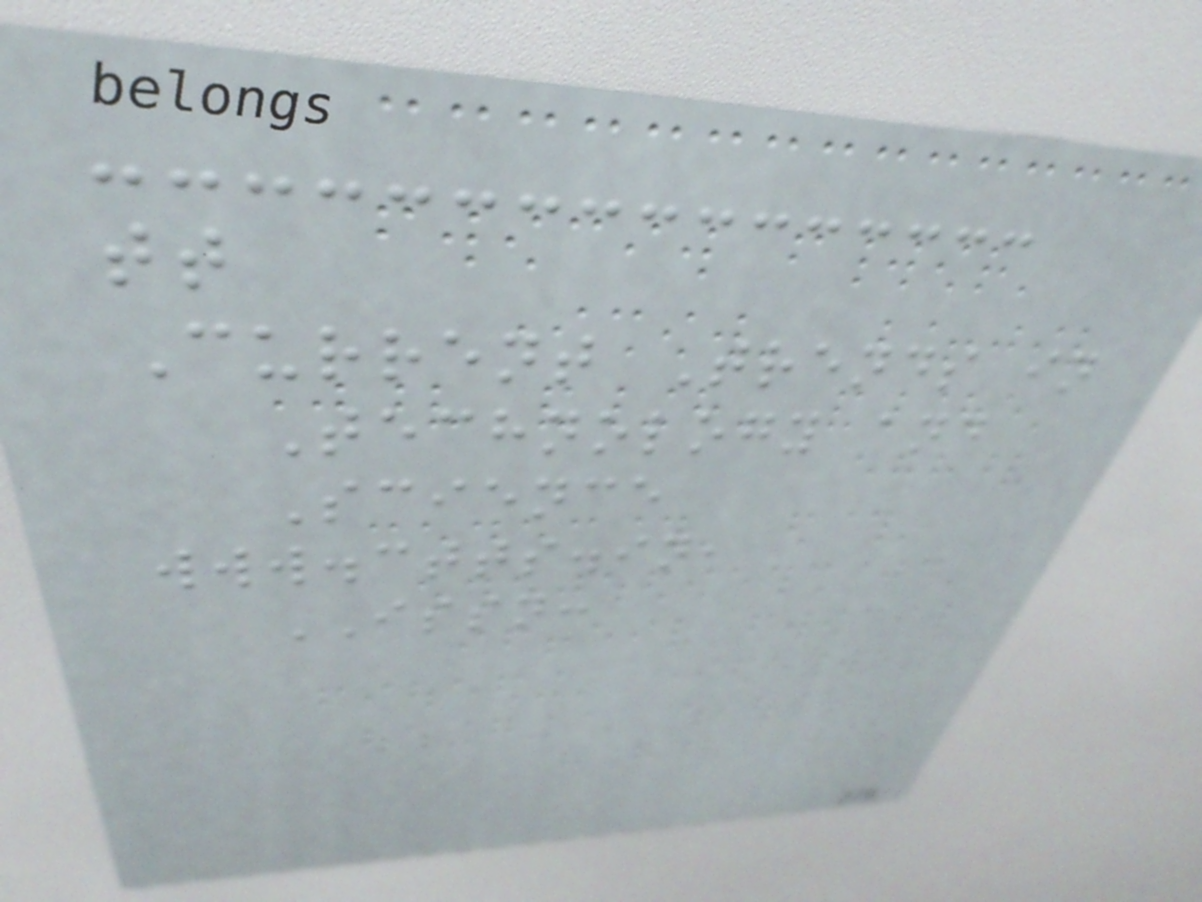tt
Current Trends in
Technology and
Science
www.ctts.in,
ISSN:
